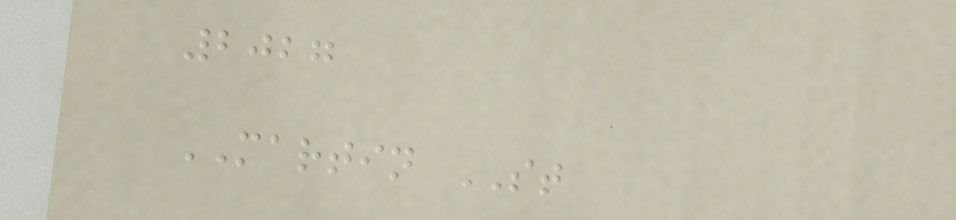2027
MARTIN ST
